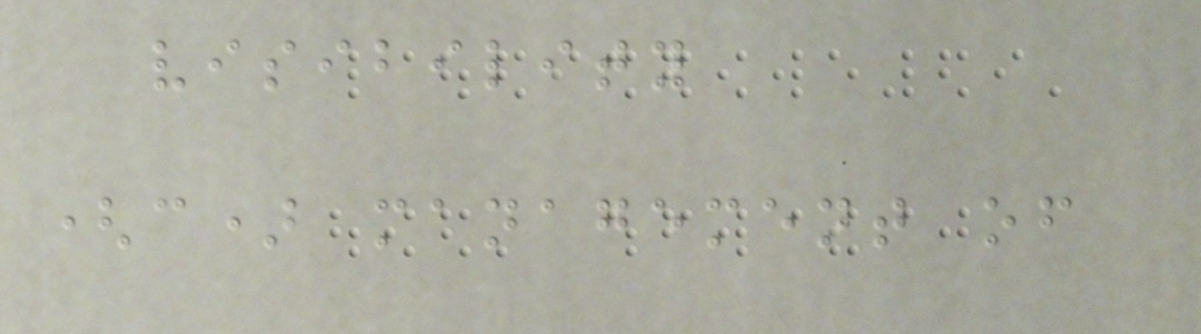visibility
(c) management of
